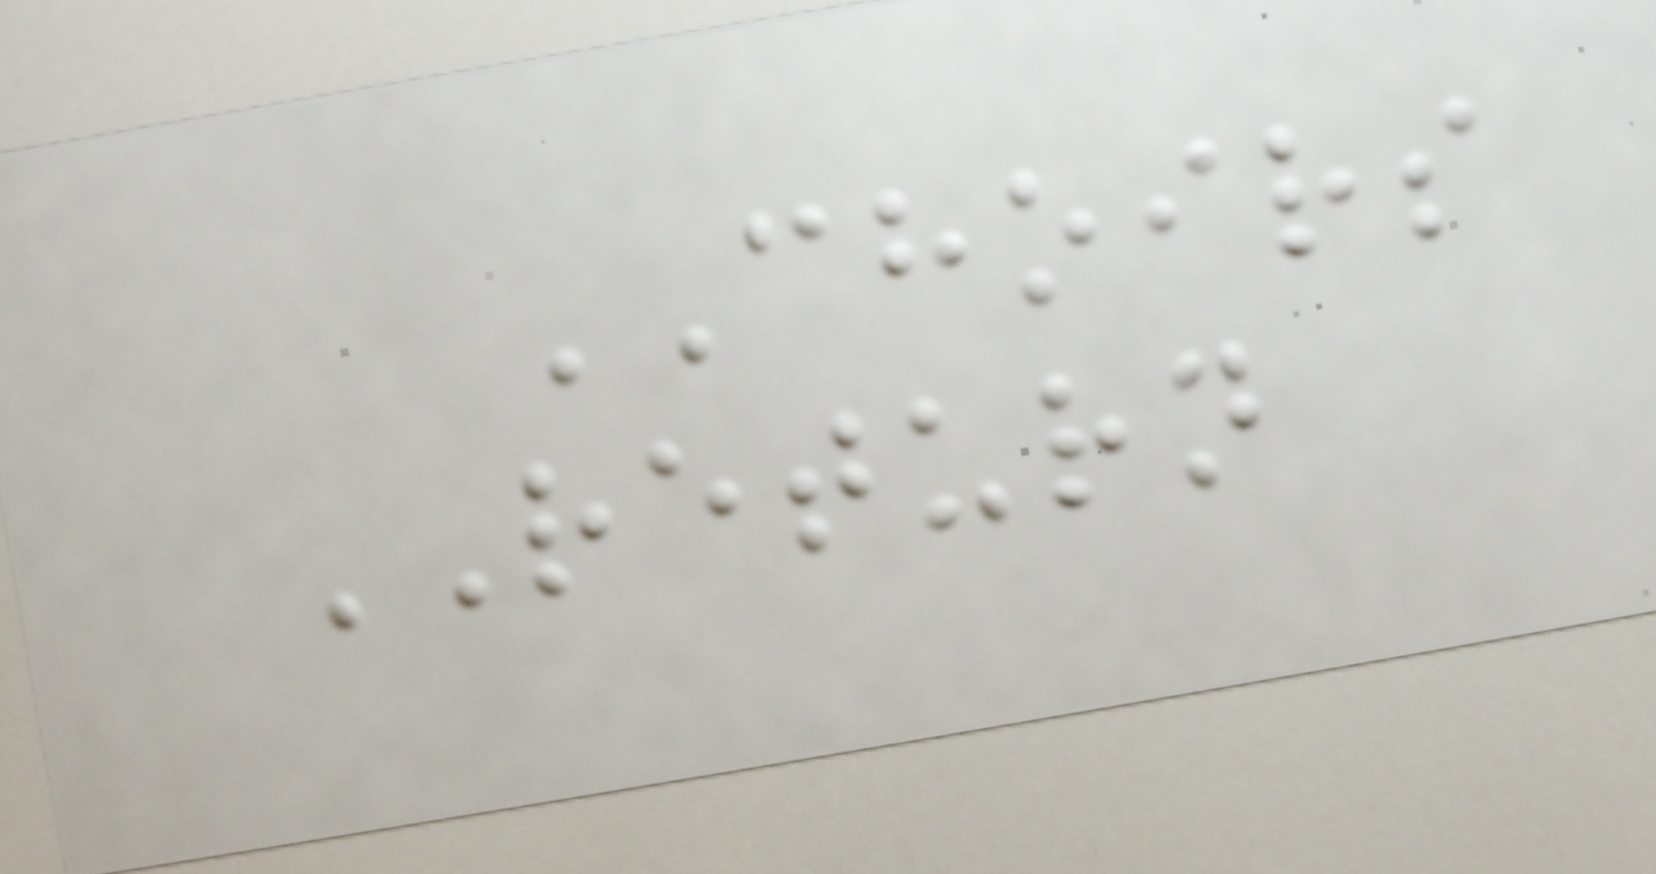CHOIRS
RETURN
